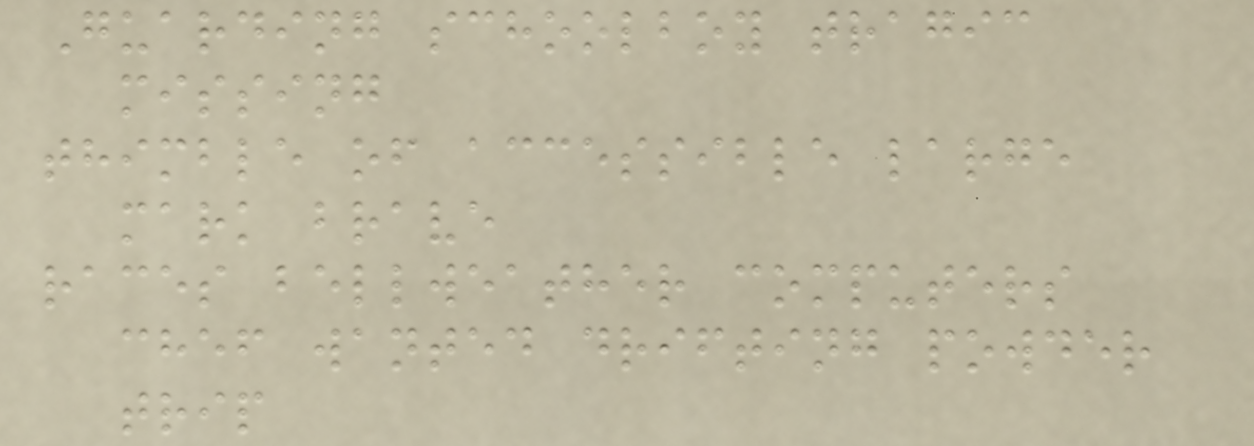Guarding schoolboy tragic
missing
thimble of accessible large
mark brave
races bellweather computers
chef wanted drifting powder
trip
